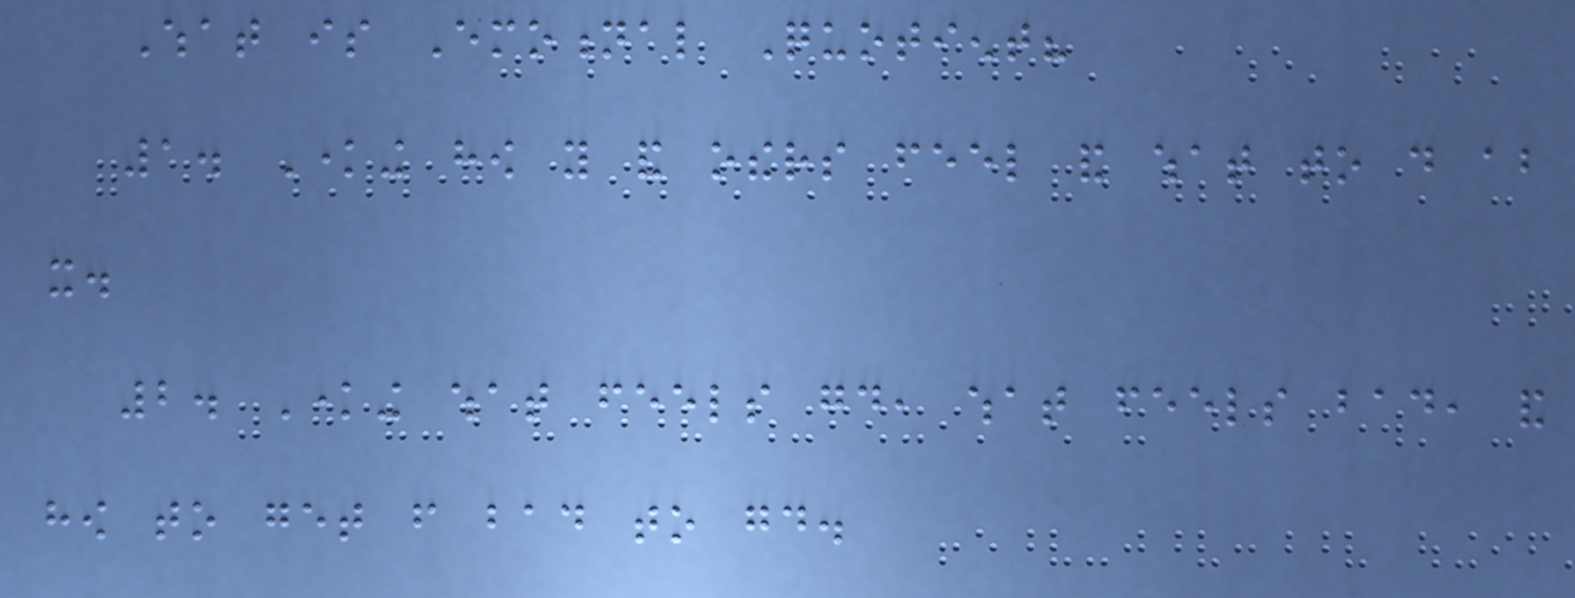What is Emotional Quotient?
1. Knowing how you and others feel and what to do about
it.
2. Knowing what feels good, what feels bad, and
how to get from bad to good.
